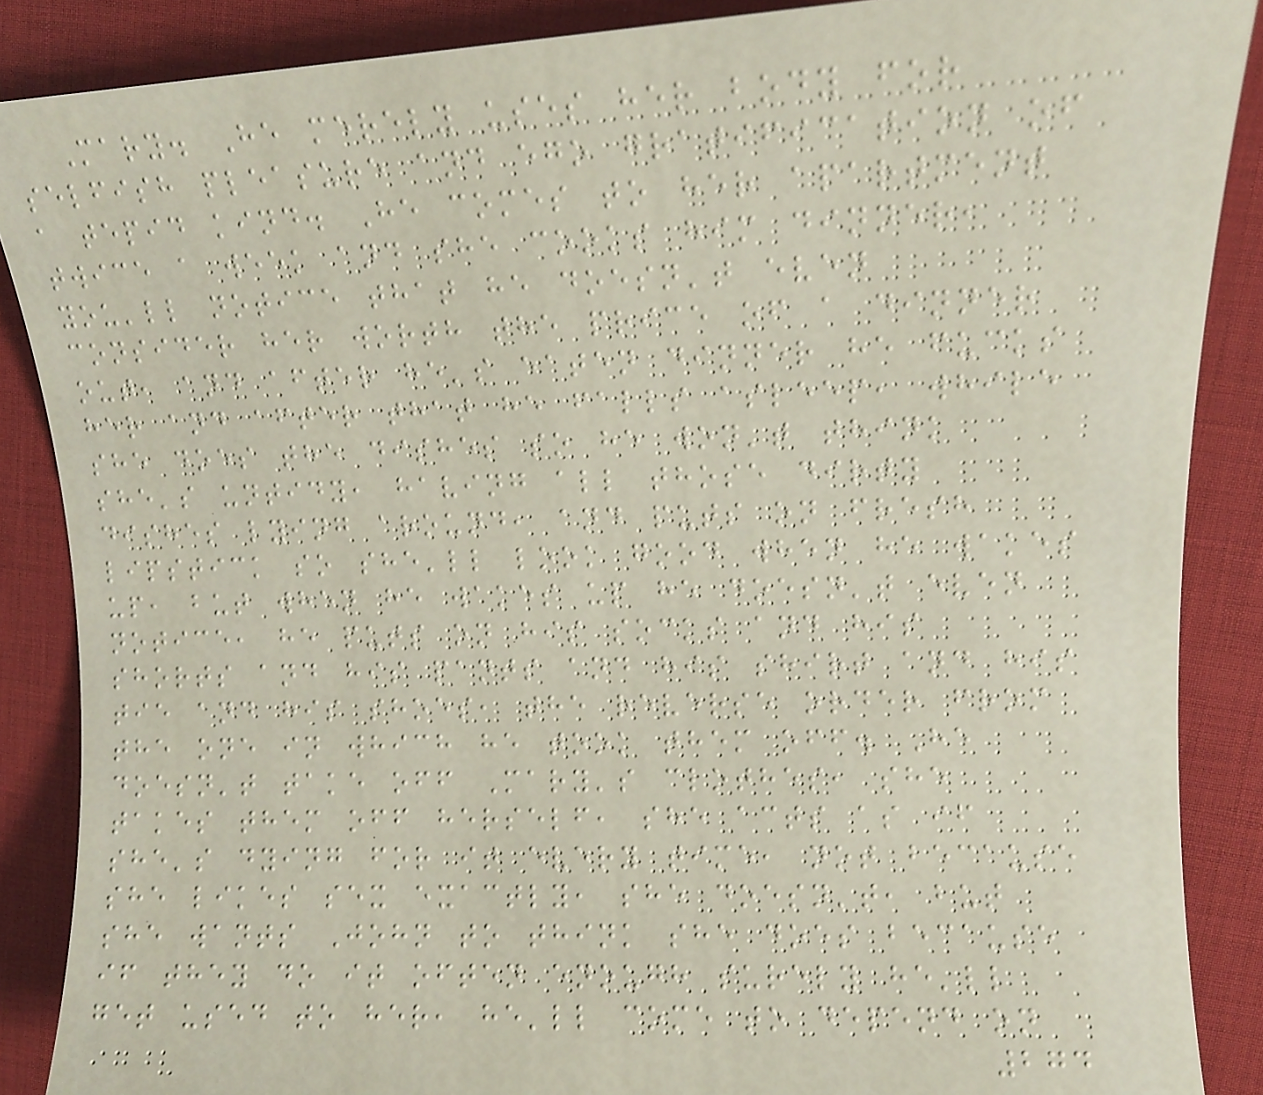Mary. He merely uses her body for
selfish pleasure and ego gratification of
a tepid kind. He comes to her apartment
twice a week and she cooks him dinner,
you'll notice that he doesn't even
consider her worth the price of a dinner
out, and after he's eaten dinner he fucks
her and after that he falls asleep, while
she does the dishes so he won't think
she's untidy, having all those dirty
dishes lying around, and puts on fresh
lipstick so she'll look good when he wakes
up, but when he wakes up he doesn't even
notice, he puts on his socks and his
shorts and his pants and his shirt and his
tie and his shoes, the reverse order from
the one in which he took them off. He
doesn't take off Mary's clothes, she
takes them off herself, she acts as if
she's dying for it every time, not because
she likes sex exactly, she doesn't, but
she wants John to think she does because
if they do it often enough surely he'll
get used to her, he'll come to depend on
274
